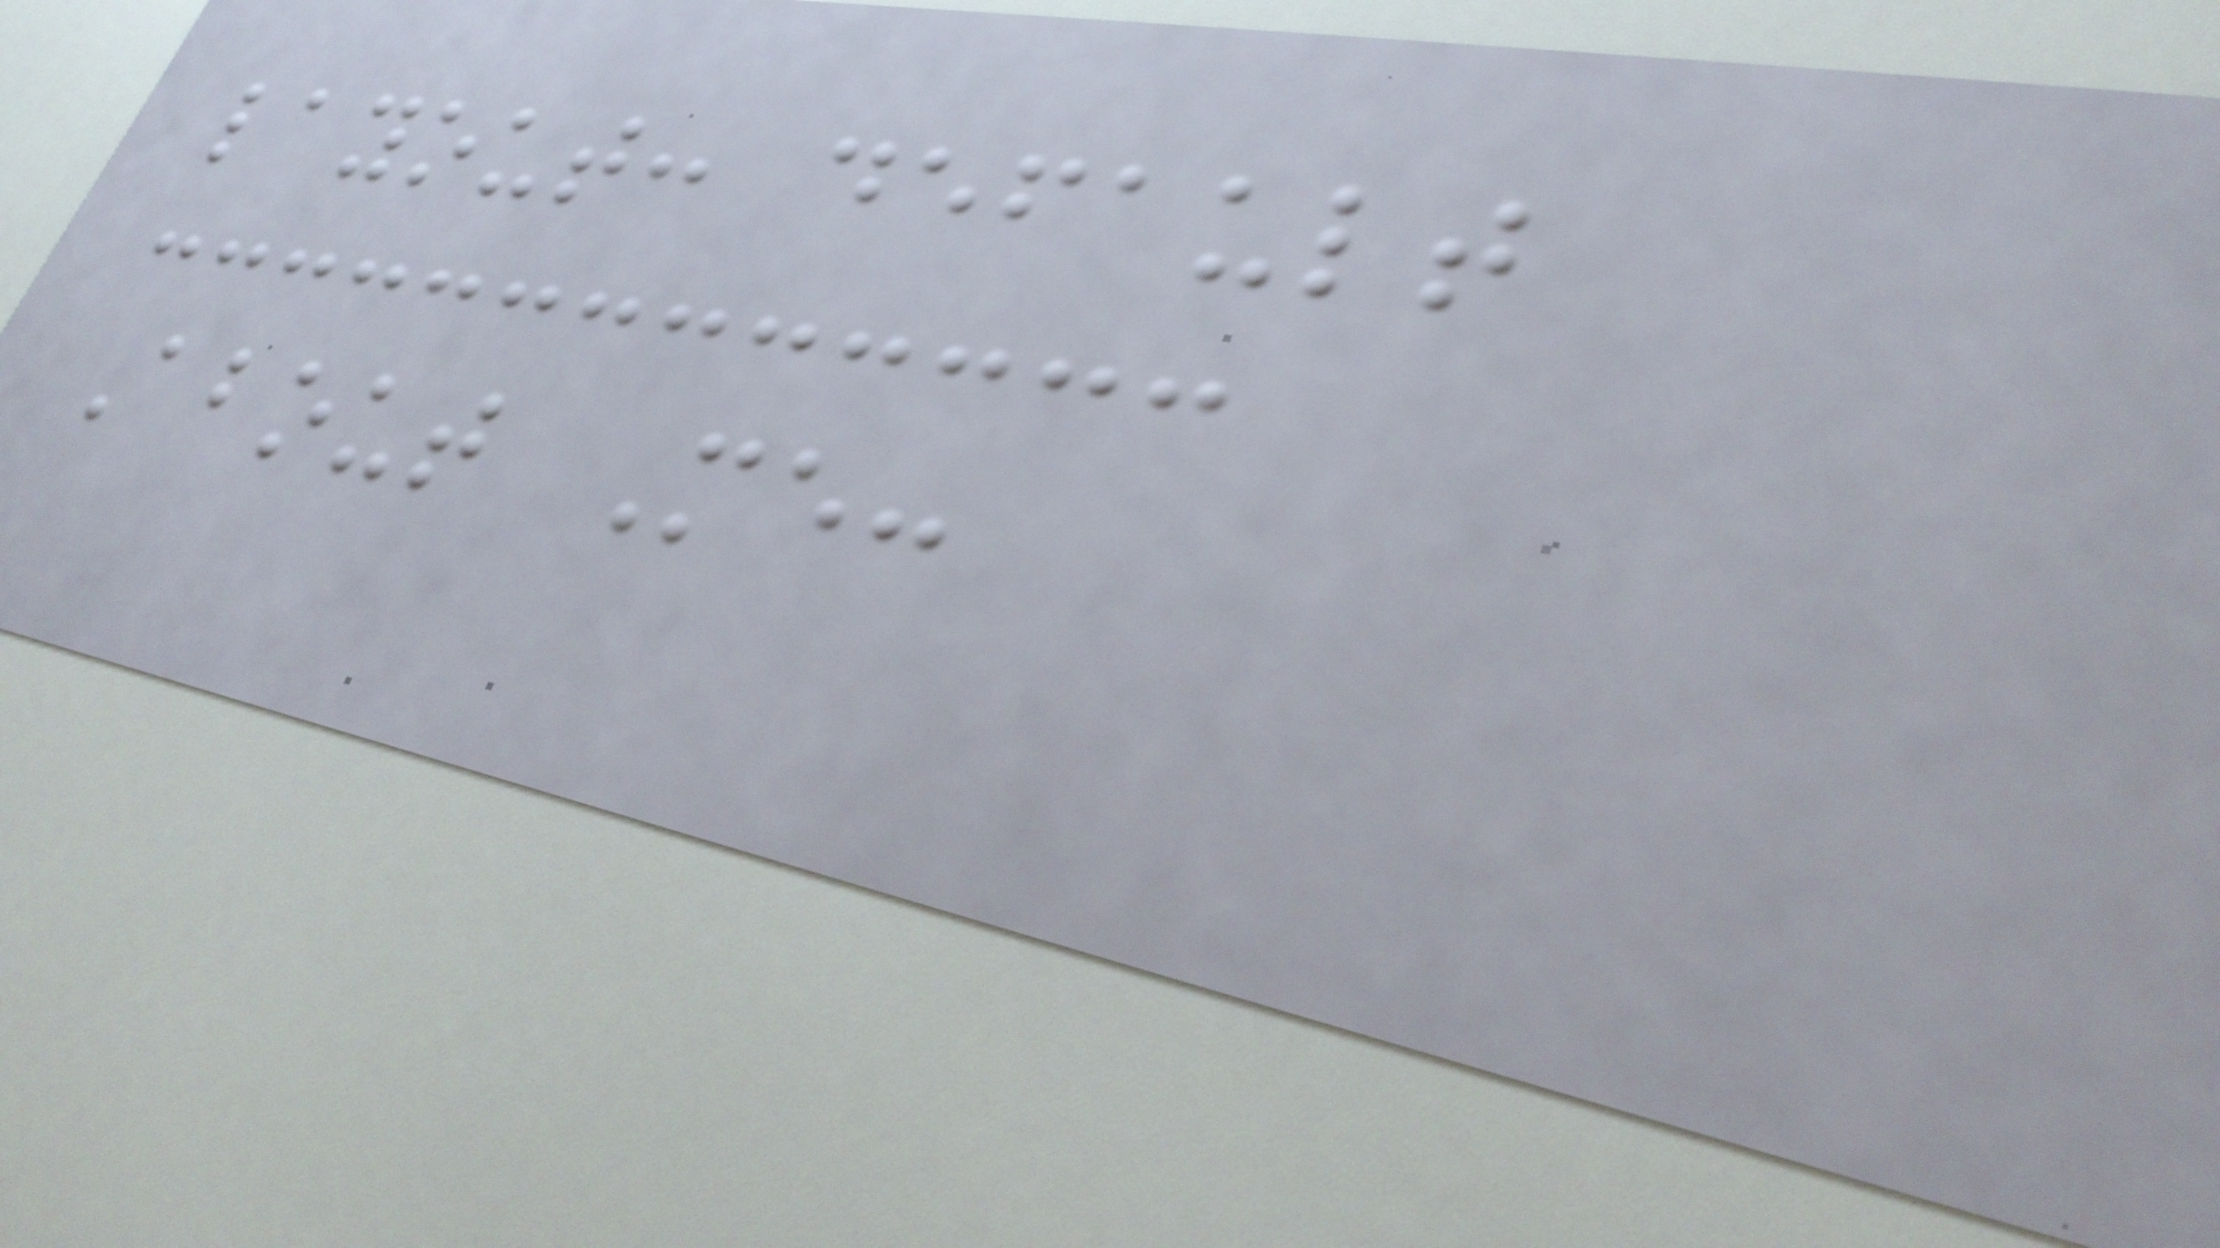layout: default
About Me:
